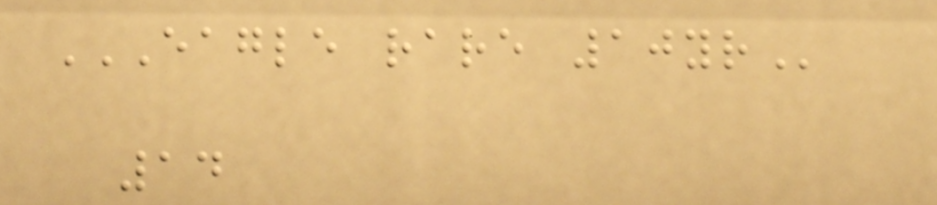EAGLE RARE 10YR
14
